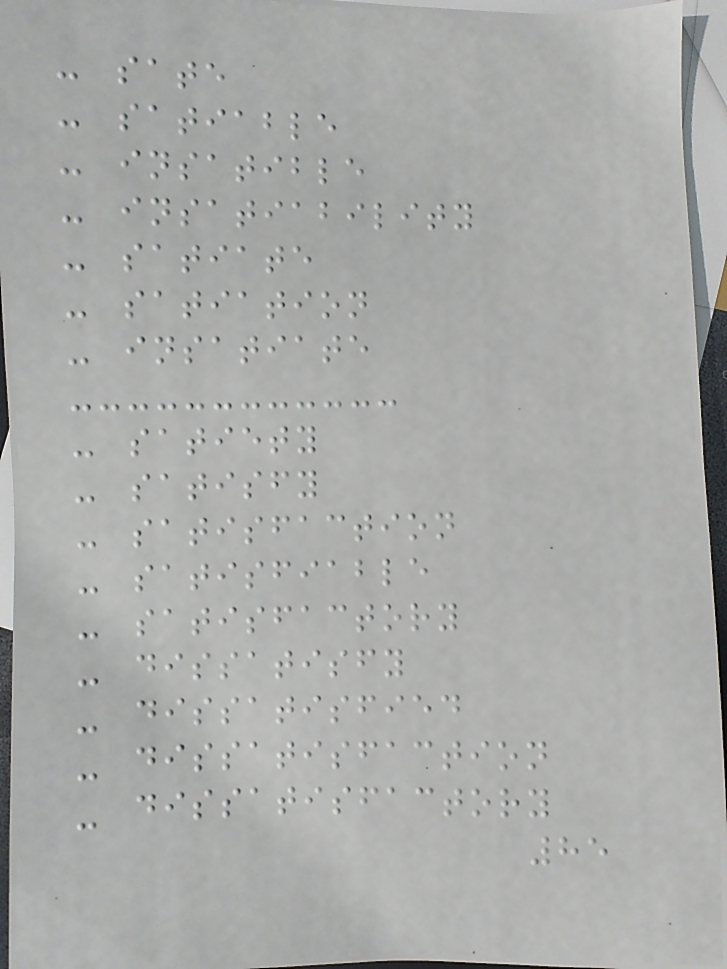- sate
- satiable
- insatible
- insatiability
- satiate
- satiation
- insatiate
- satiety
- satisfy
- satisfaction
- satisfiable
- satisfactory
- dissatisfy
- dissatisfied
- dissatisfaction
- dissatisfactory
85
